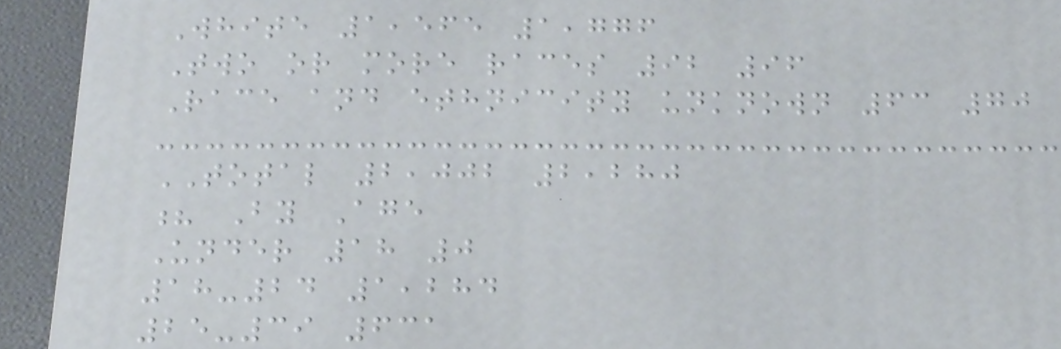White 1,565 1,776
Two or more races 92 96
Race and ethnicity unknown 63 70
TOTAL 2,002 2,280
? By Age
Under 18 0
18-24 1,284
25-39 631
